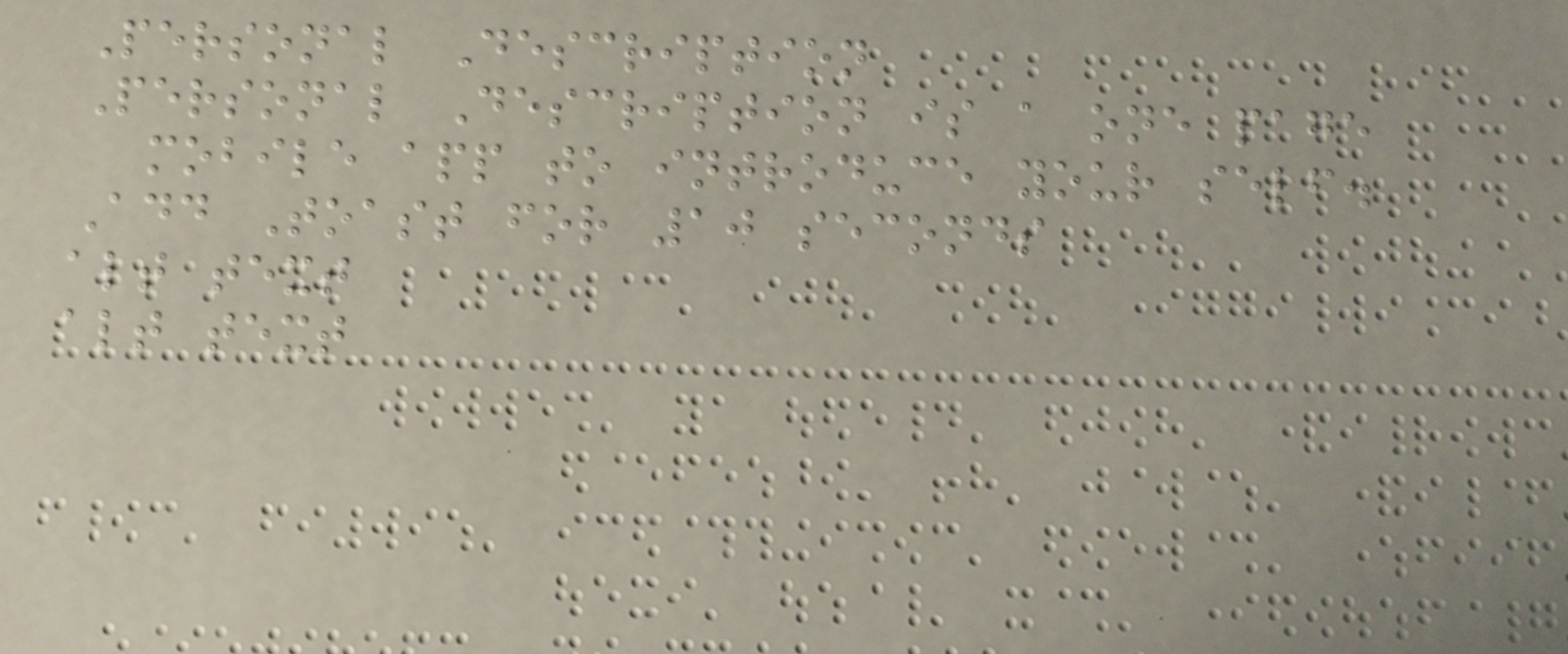Personal Description
Personal Description is a one page
mobile app to introduce your self.
Add Toast for 10 seconds
alt text
alt text
